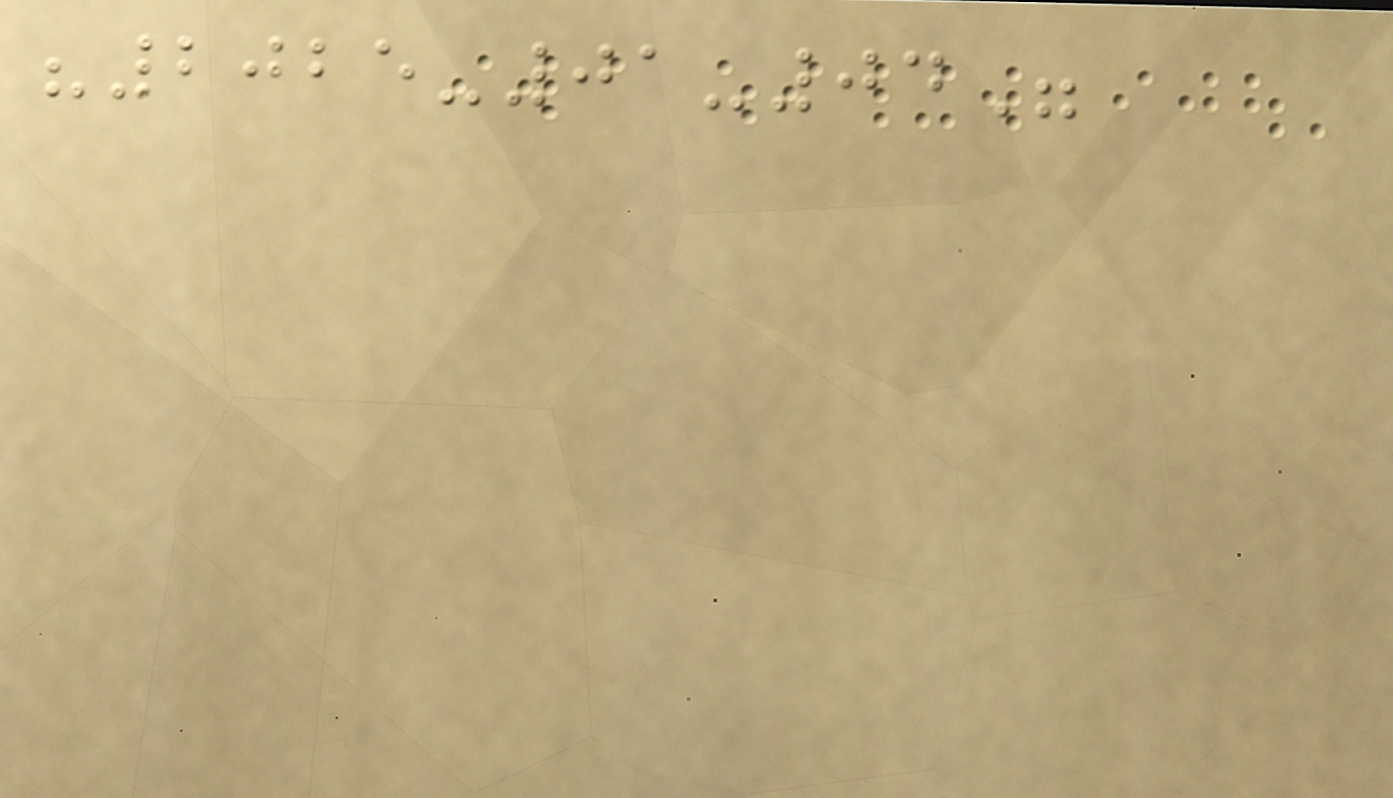"2025-01-04"
